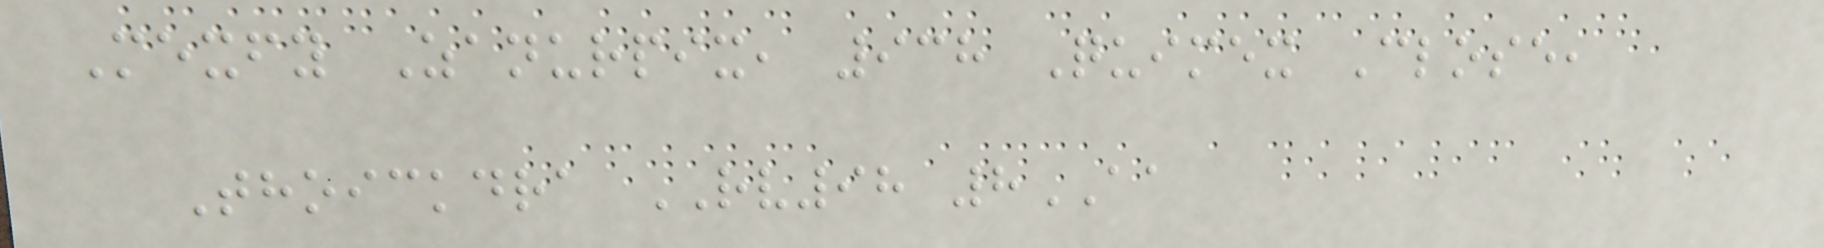Mexfy Zanurpix, 938 Quimex Close,
Thoickdra RV98 8AA
